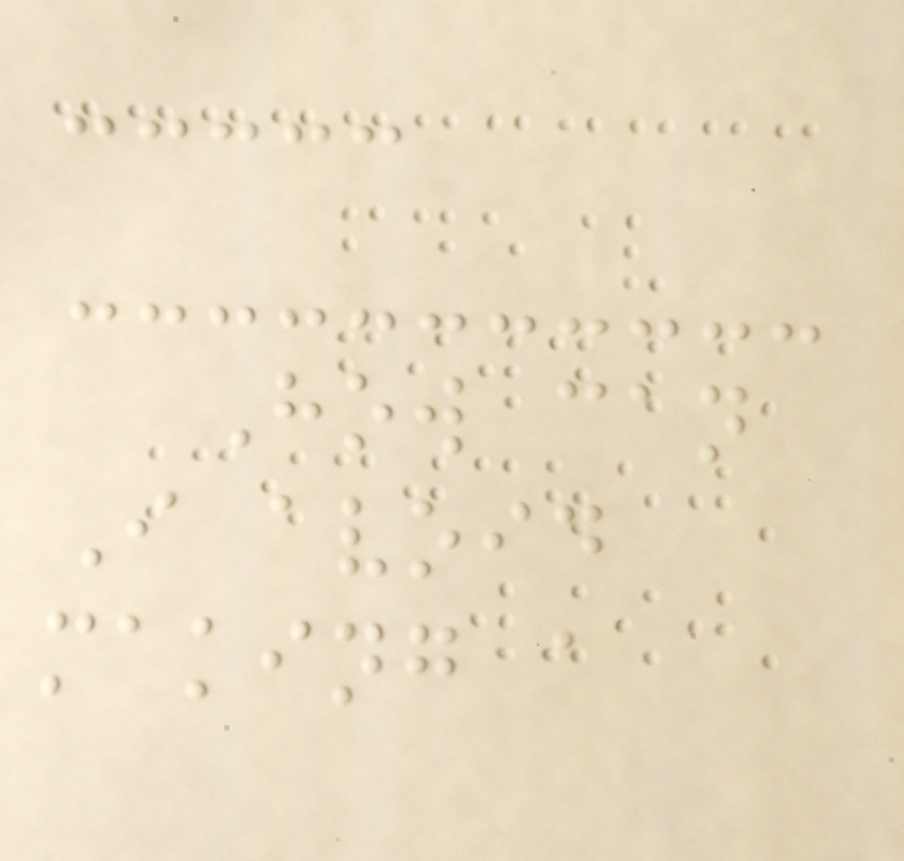How can
I avoid
making a
